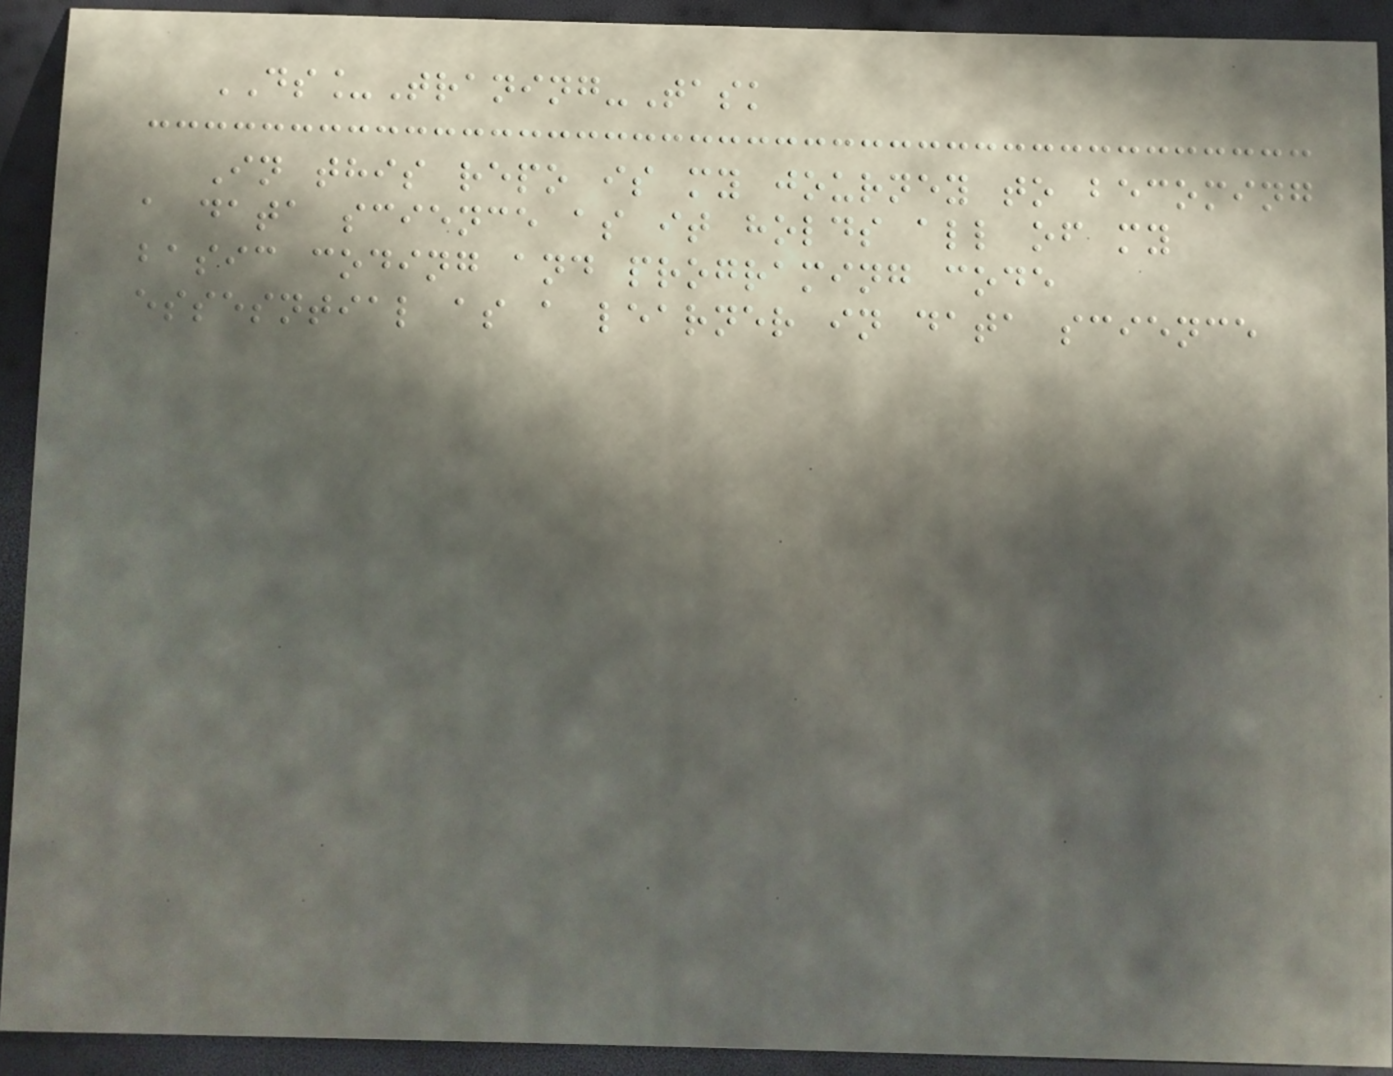DS_Traning-Task
In this repo is my journey to becoming
a data science as it holds all of my
basic coding and programing code
essesntial as a learner in data science
